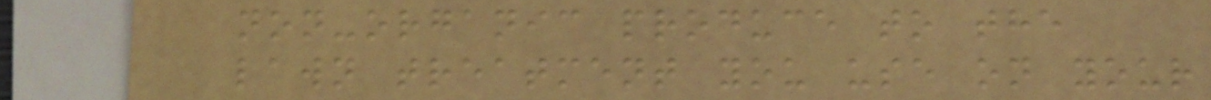non-organic produce to the
lawn treatment you use on your
